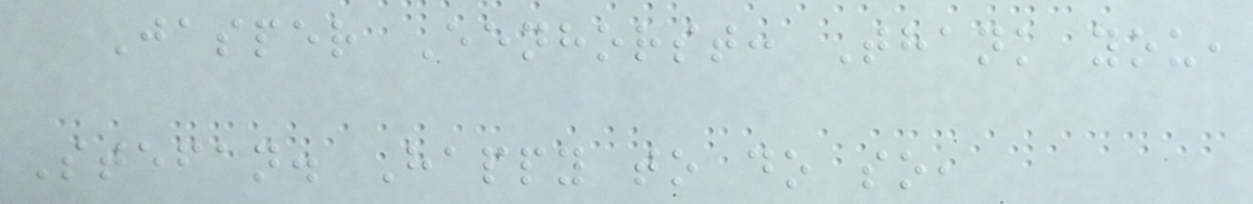Jasper Eenhorst: Thank you,
Stefan. Happy to do so,
